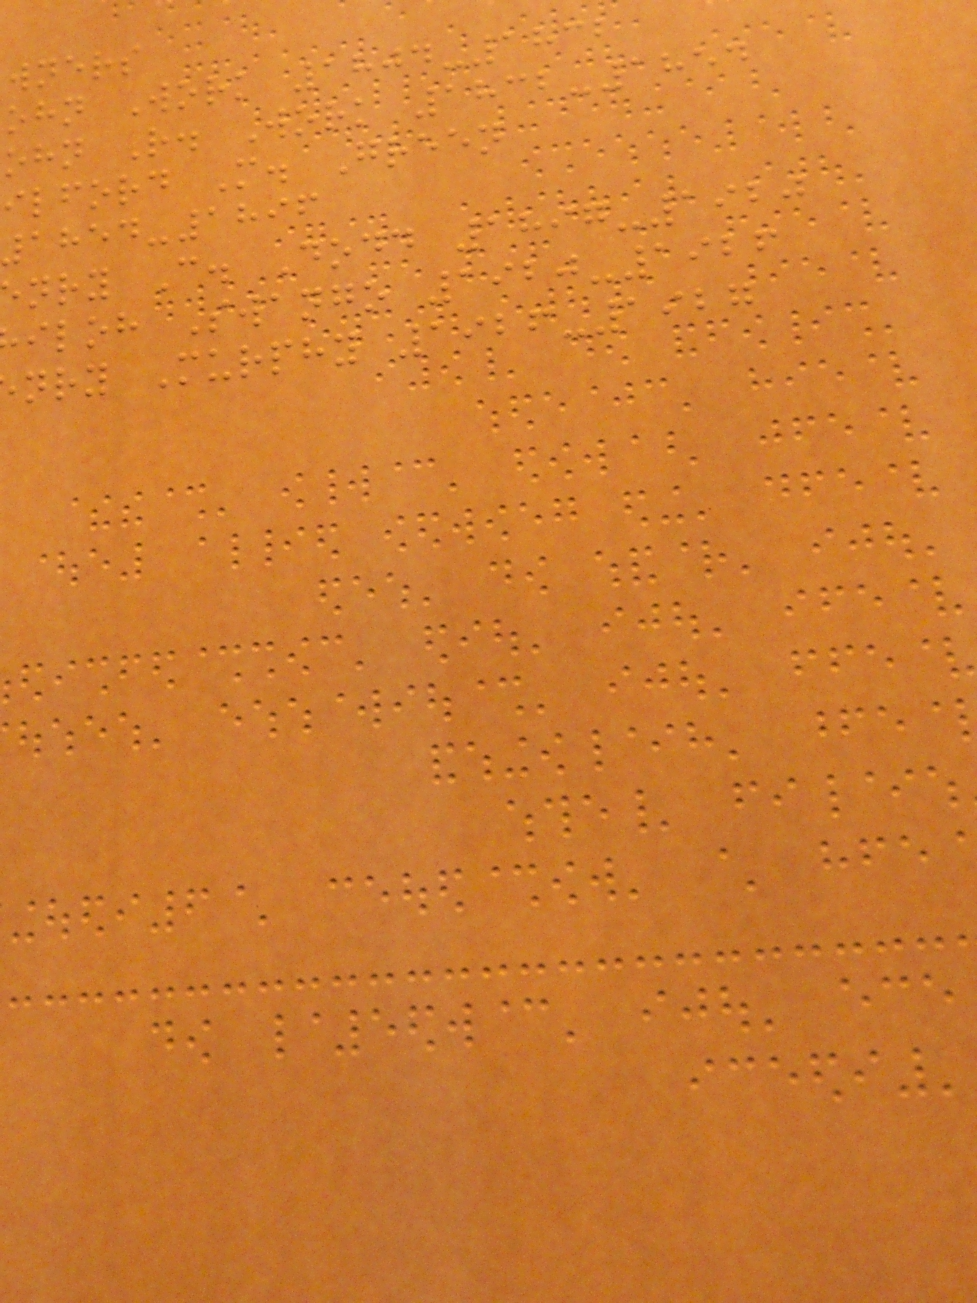wners
ohn Work 1804-1832
ohn R. Work 1832-1854
ilford M. Green
-1896
nry C. Dodd 1897-1920
iloh Swango 1920-1926
nry Murphy 1926-1927
